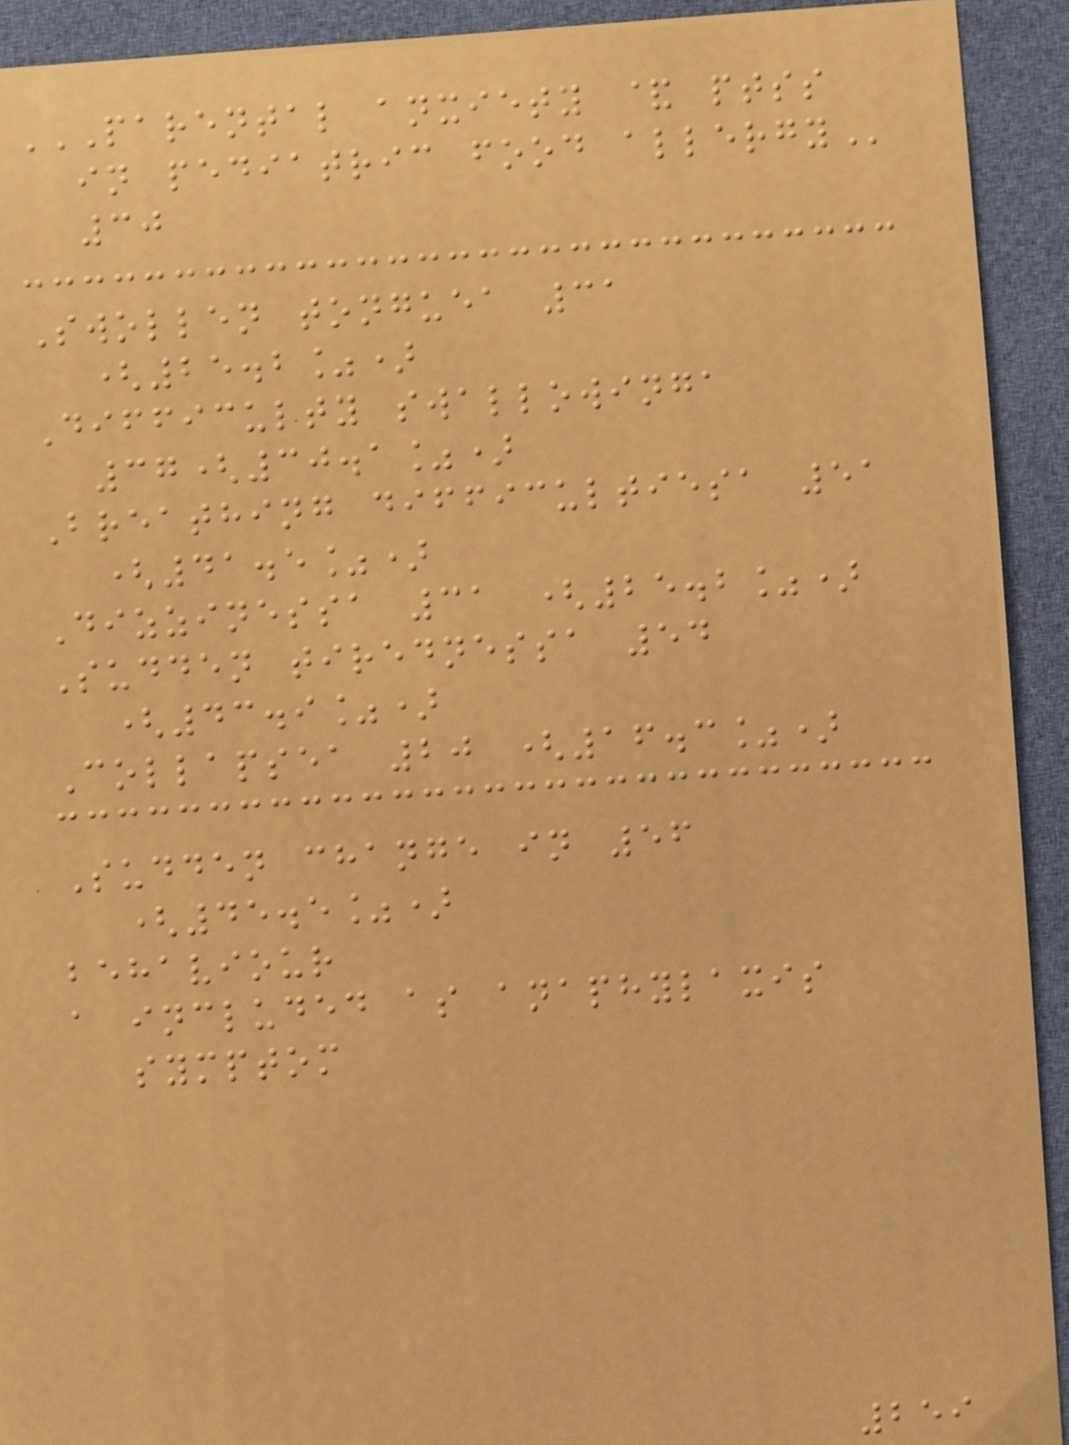PARENTAL ANXIETY & PTSS
IN PEDIATRIC FOOD ALLERGY
30
Swollen tonguea 31
(25.2%)
Difficulty swallowinga
37(30.1%)
Breathing difficultiesa 51
(41.5%)
Dizzinessa 31 (25.2%)
Sudden tirednessa 54
(43.9%)
Collapsea 20 (16.3%)
Sudden change in 56
(45.5%)
behaviour
a included as anaphylaxis
symptom
259
